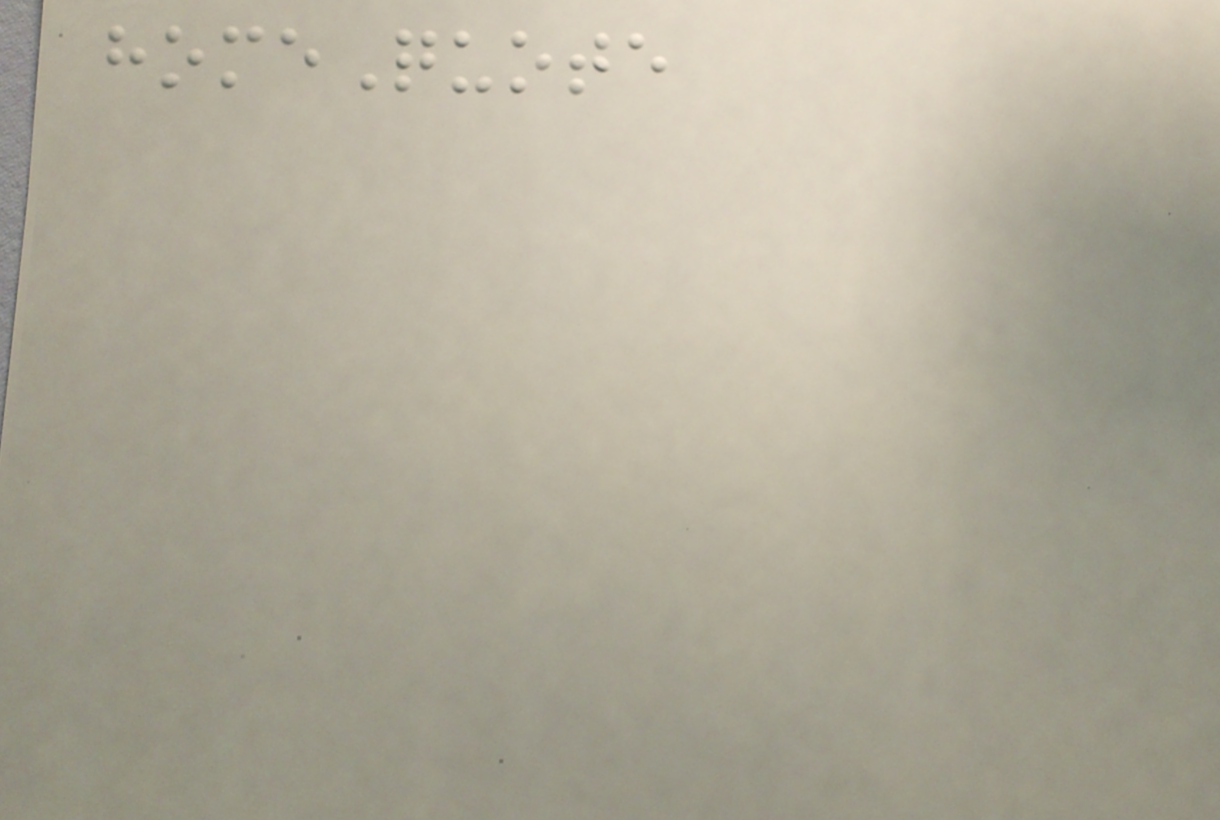homeQuote
